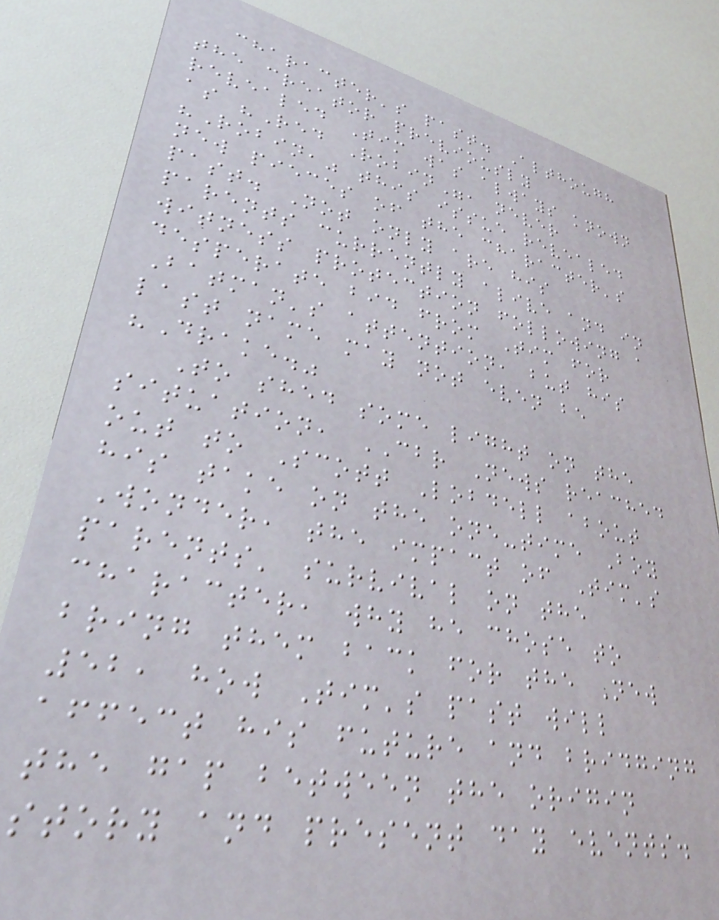character's past. Although
the creator previously
revealed Tim was always known
as "Red Robin", never
"Robin," this issue revealed
new pieces of the character's
past. Not only are his
parents currently alive and in
witness protection following a
desperate bid from Tim for
Batman's attention, but his
last name may not even be
"Drake."
To shed some light on the
situation, CBR News reached
out to Scott Lobdell about
his take on the one-time Boy
Wonder, the impact of Tim's
parents' survival on the
character, why he chose to
bring them back for the New
52, how Tim's past will
affect his future and bridging
the gap between the origin
story and present day events.
